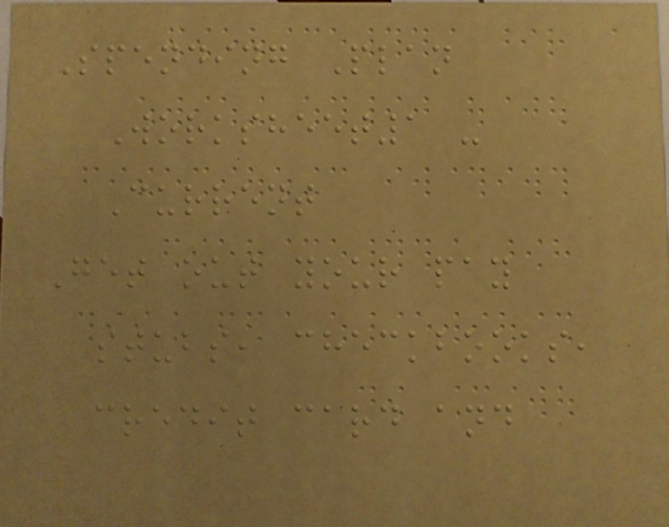Spending Plan
Worksheet1 -
Current
Get out your pay
stubs, checkbooks,
credit card and
